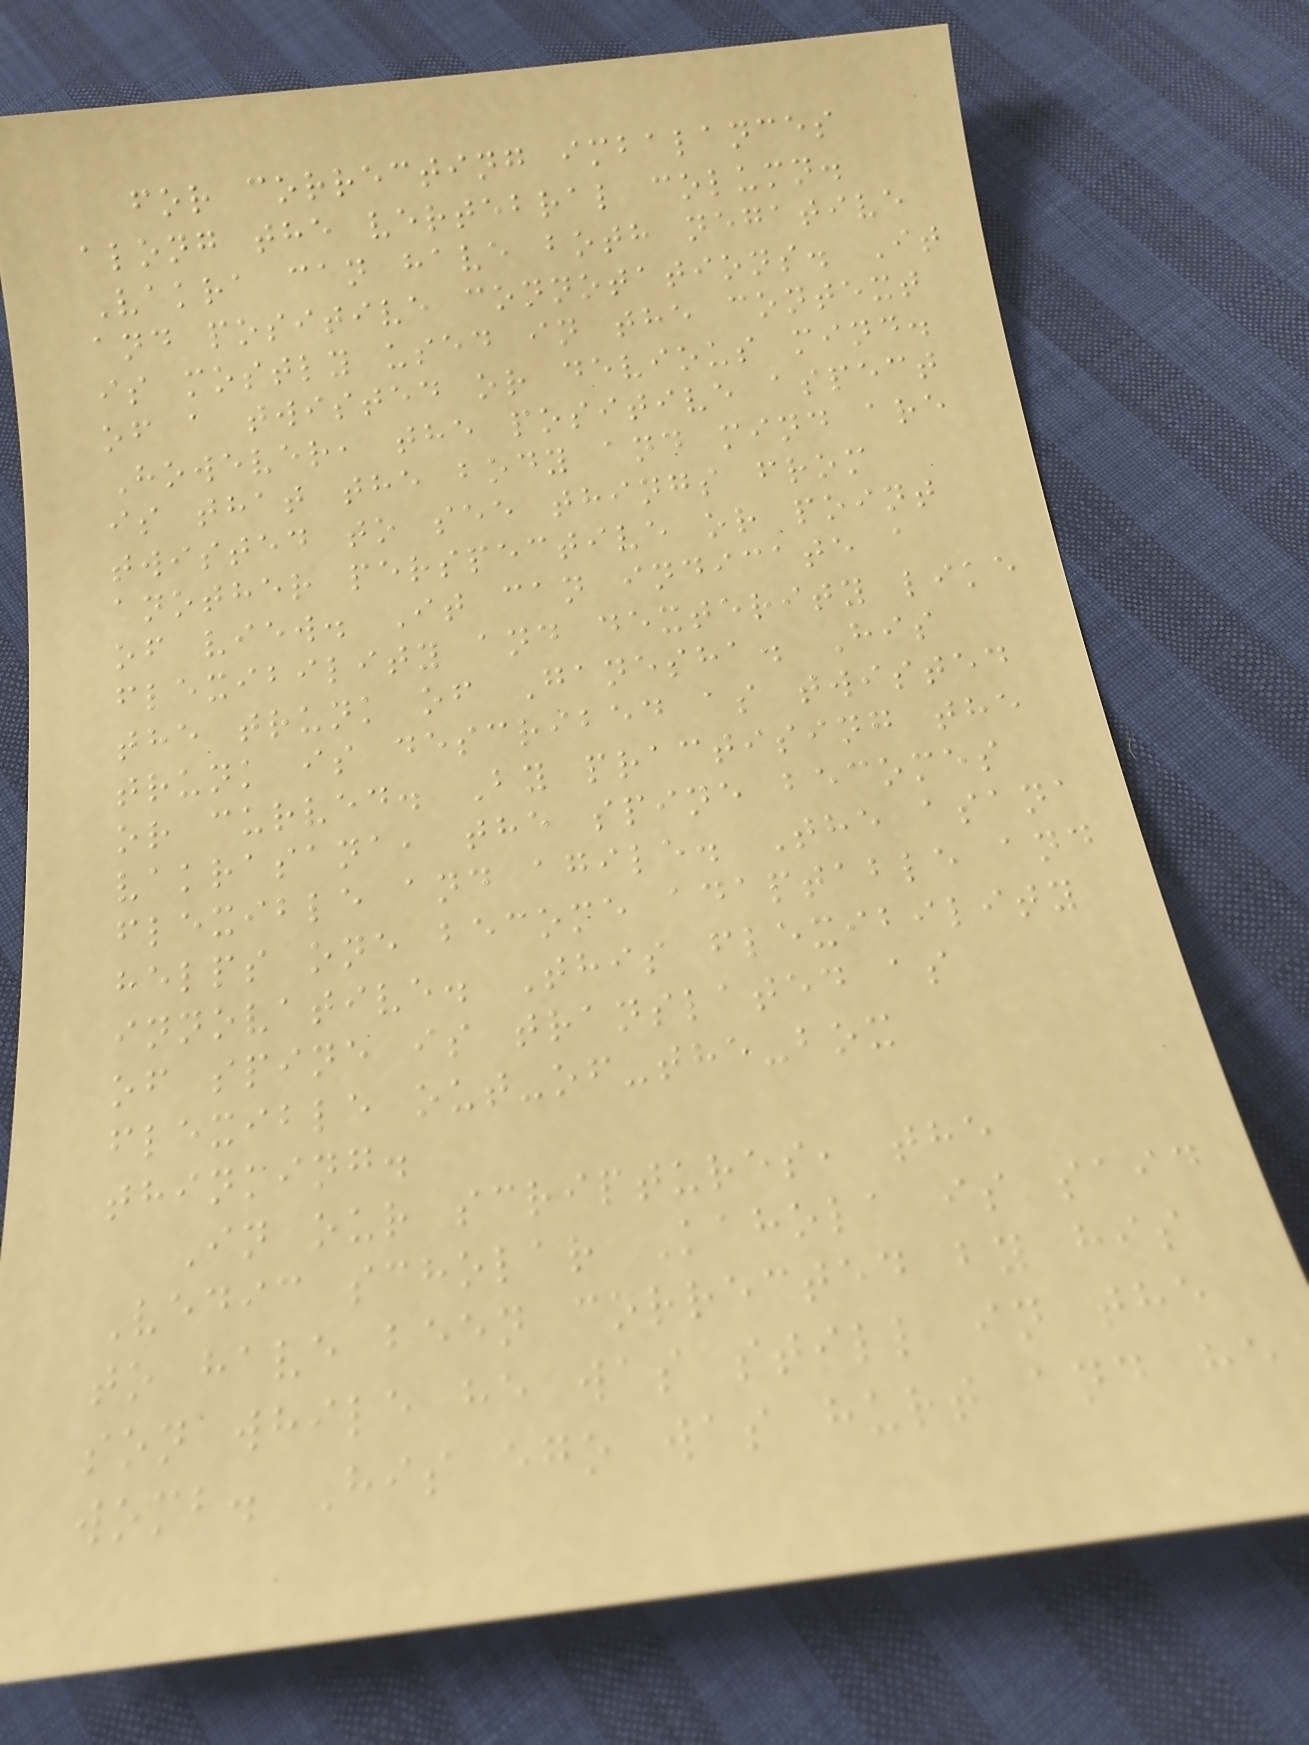for correcting imbalances
along the vertebral column.
Vakra can have both negative
and positive connotations. It
is mostly used in the context
of a twisted or devious mind.
However, the positive aspect
is that the body and mind are
twisted to see things from
another perspective or point
of view. It can indicate a
flexibility and dexterity like
the trunk of Ganesha. His
trunk is described as twisted
or curved. By practising the
vakrasana, the spine becomes
flexible and agile. The asana
helps one become adaptable and
innovative. This flexibility
of spine is translated as
flexible out-of-the-box
thinking.
In our scriptures, the
Vedic scholar Kahola is said
to have been corrected by his
son while he was still in the
womb. His ego was hurt and he
